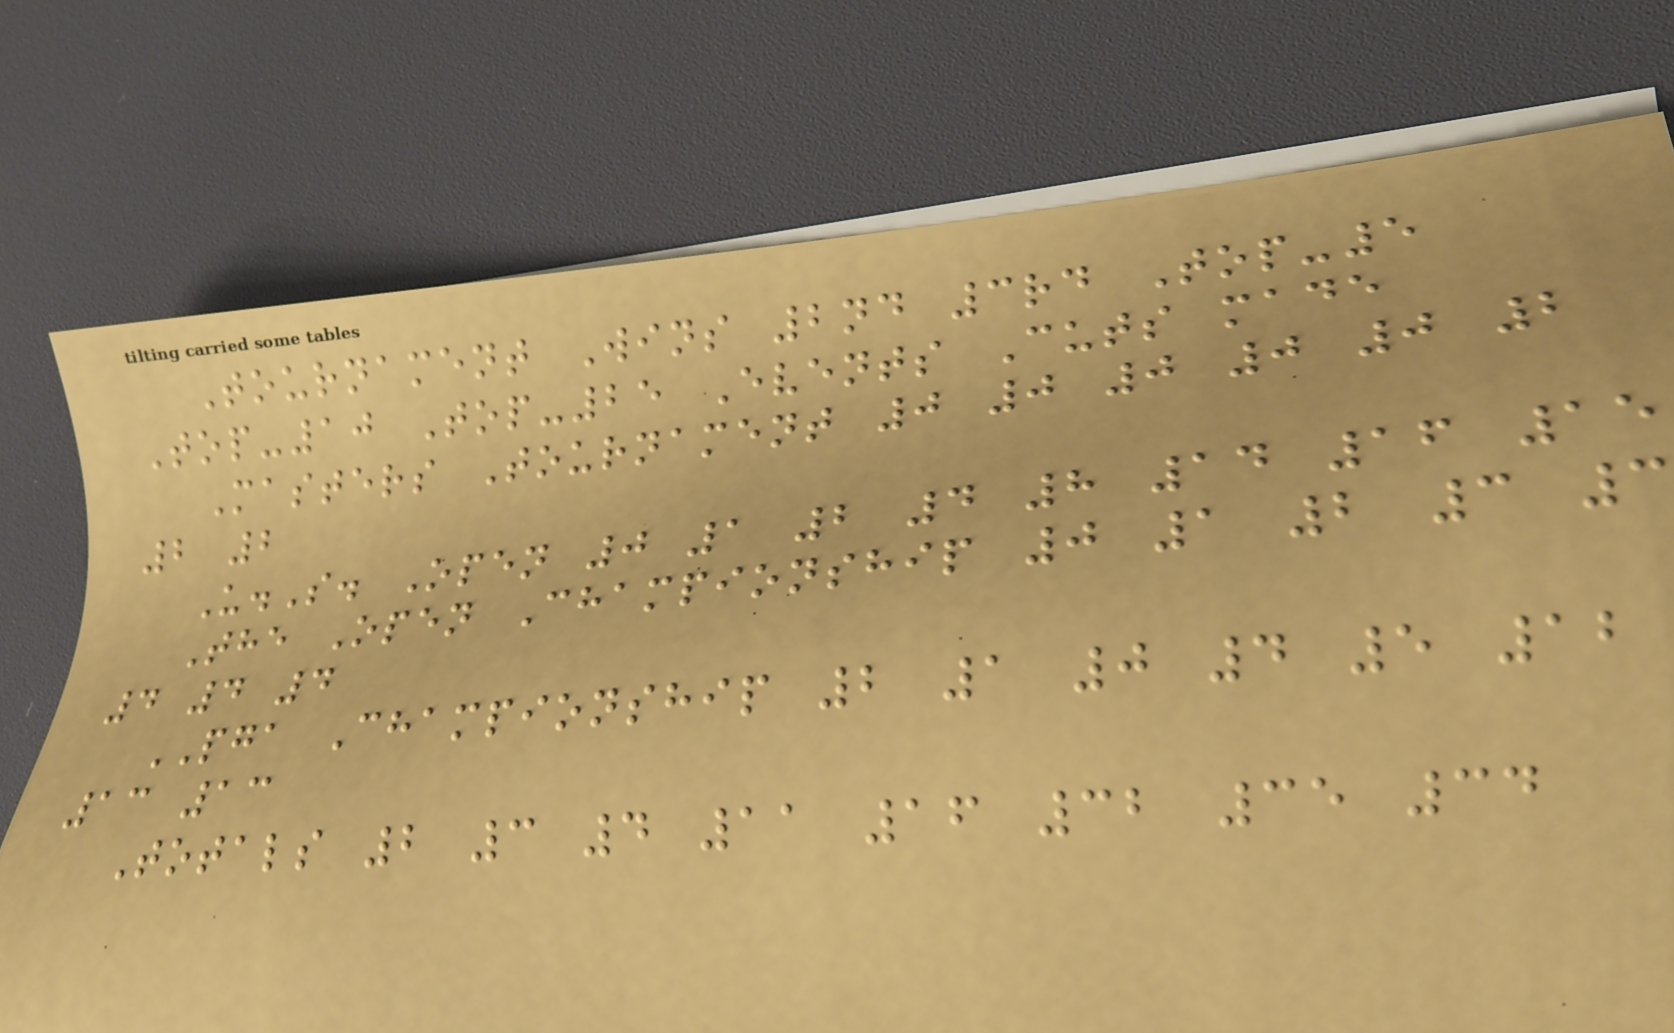Tournament Wins 2nd 3rd Top-5
Top-10 Top-25 Events Cuts made
Masters Tournament 0 0 0 0 0 2
2 2
U.S. Open 0 1 2 4 8 14 16 15
The Open Championship 0 1 2 3 3
4 4 4
PGA Championship 2 1 0 4 5 12
13 13
Totals 2 3 4 11 16 32 35 34
